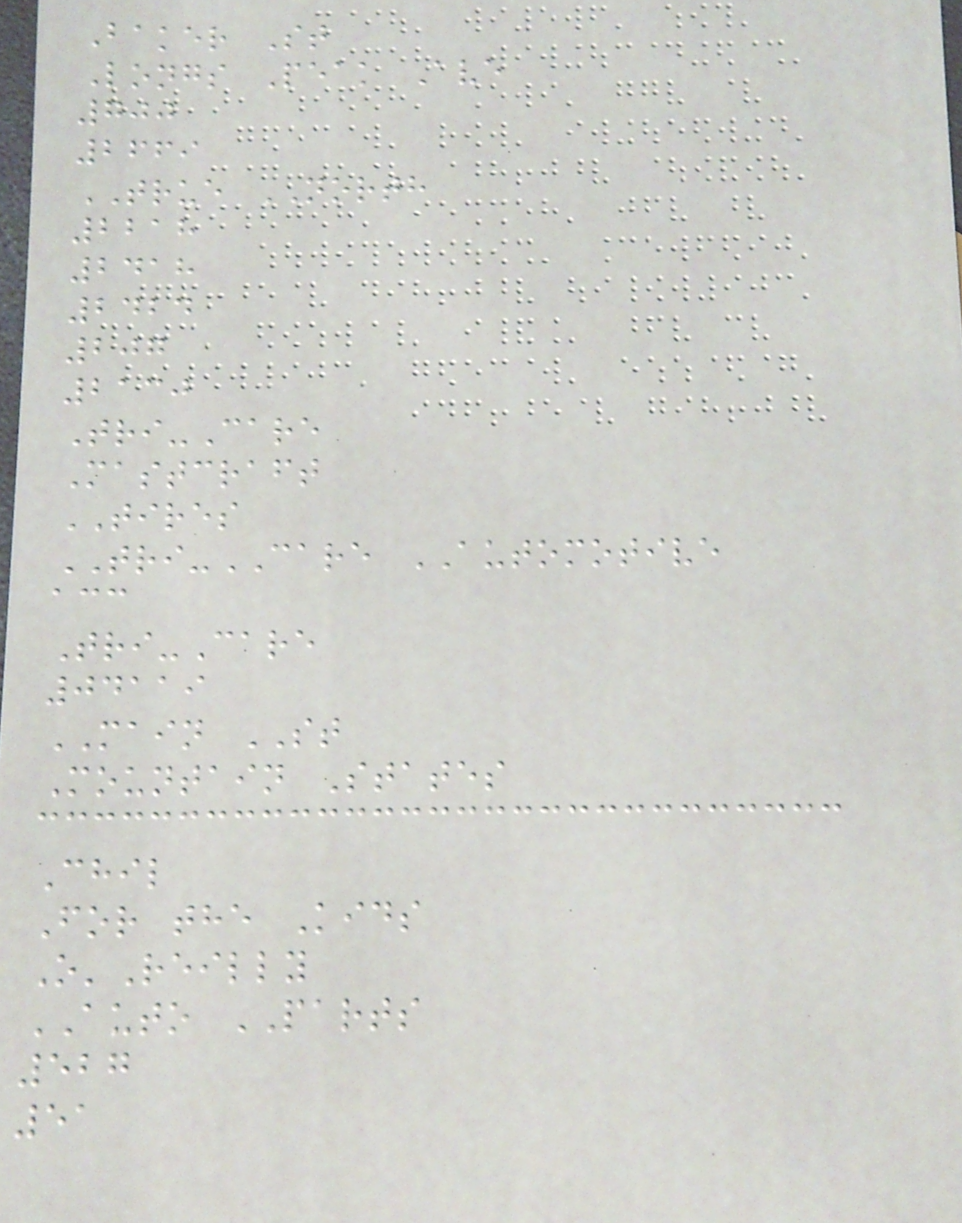Baker St
Longs Peak Ave
700
2669
TRUE NORTH
2218
2418
2424
207
2130
Tri-Care
Mastcraft
TIRES
TRI-CARE AUTOMOTIVE
acc
Tri-Care
04119
MAIN ST
Mountain States
Chil
For the Kids
O'Reilly
AUTO PARTS
527
51
